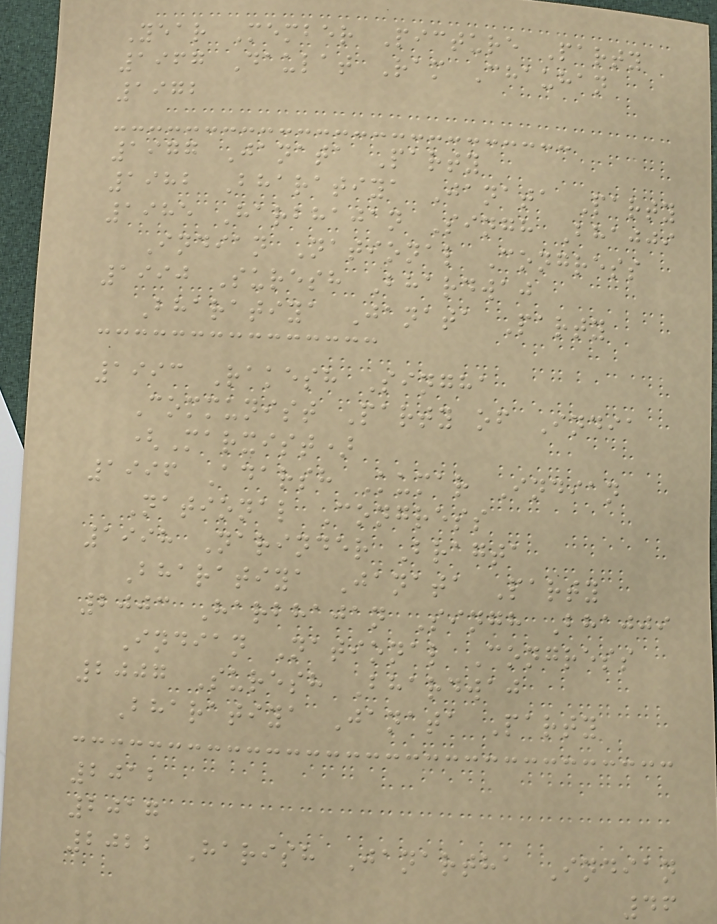Year Member Picture Party
1967 Daulat Ram Chauhan
1972
1977 Janata Party
1982 Bharatiya Janata Party
1985 Harbhajan Singh Bhajji
Indian National Congress
1990 Suresh Bhardwaj
Bharatiya Janata Party
1993 Rakesh Singha
Communist Party of India
(Marxist)
1996 Adarsh Kumar Indian
National Congress
1998 Narinder Bragta
Bharatiya Janata Party
2003 Harbhajan Singh Bhajji
Indian National Congress
2007 Suresh Bhardwaj
Bharatiya Janata Party
2012
2017
2022 Harish Janartha Indian
46
